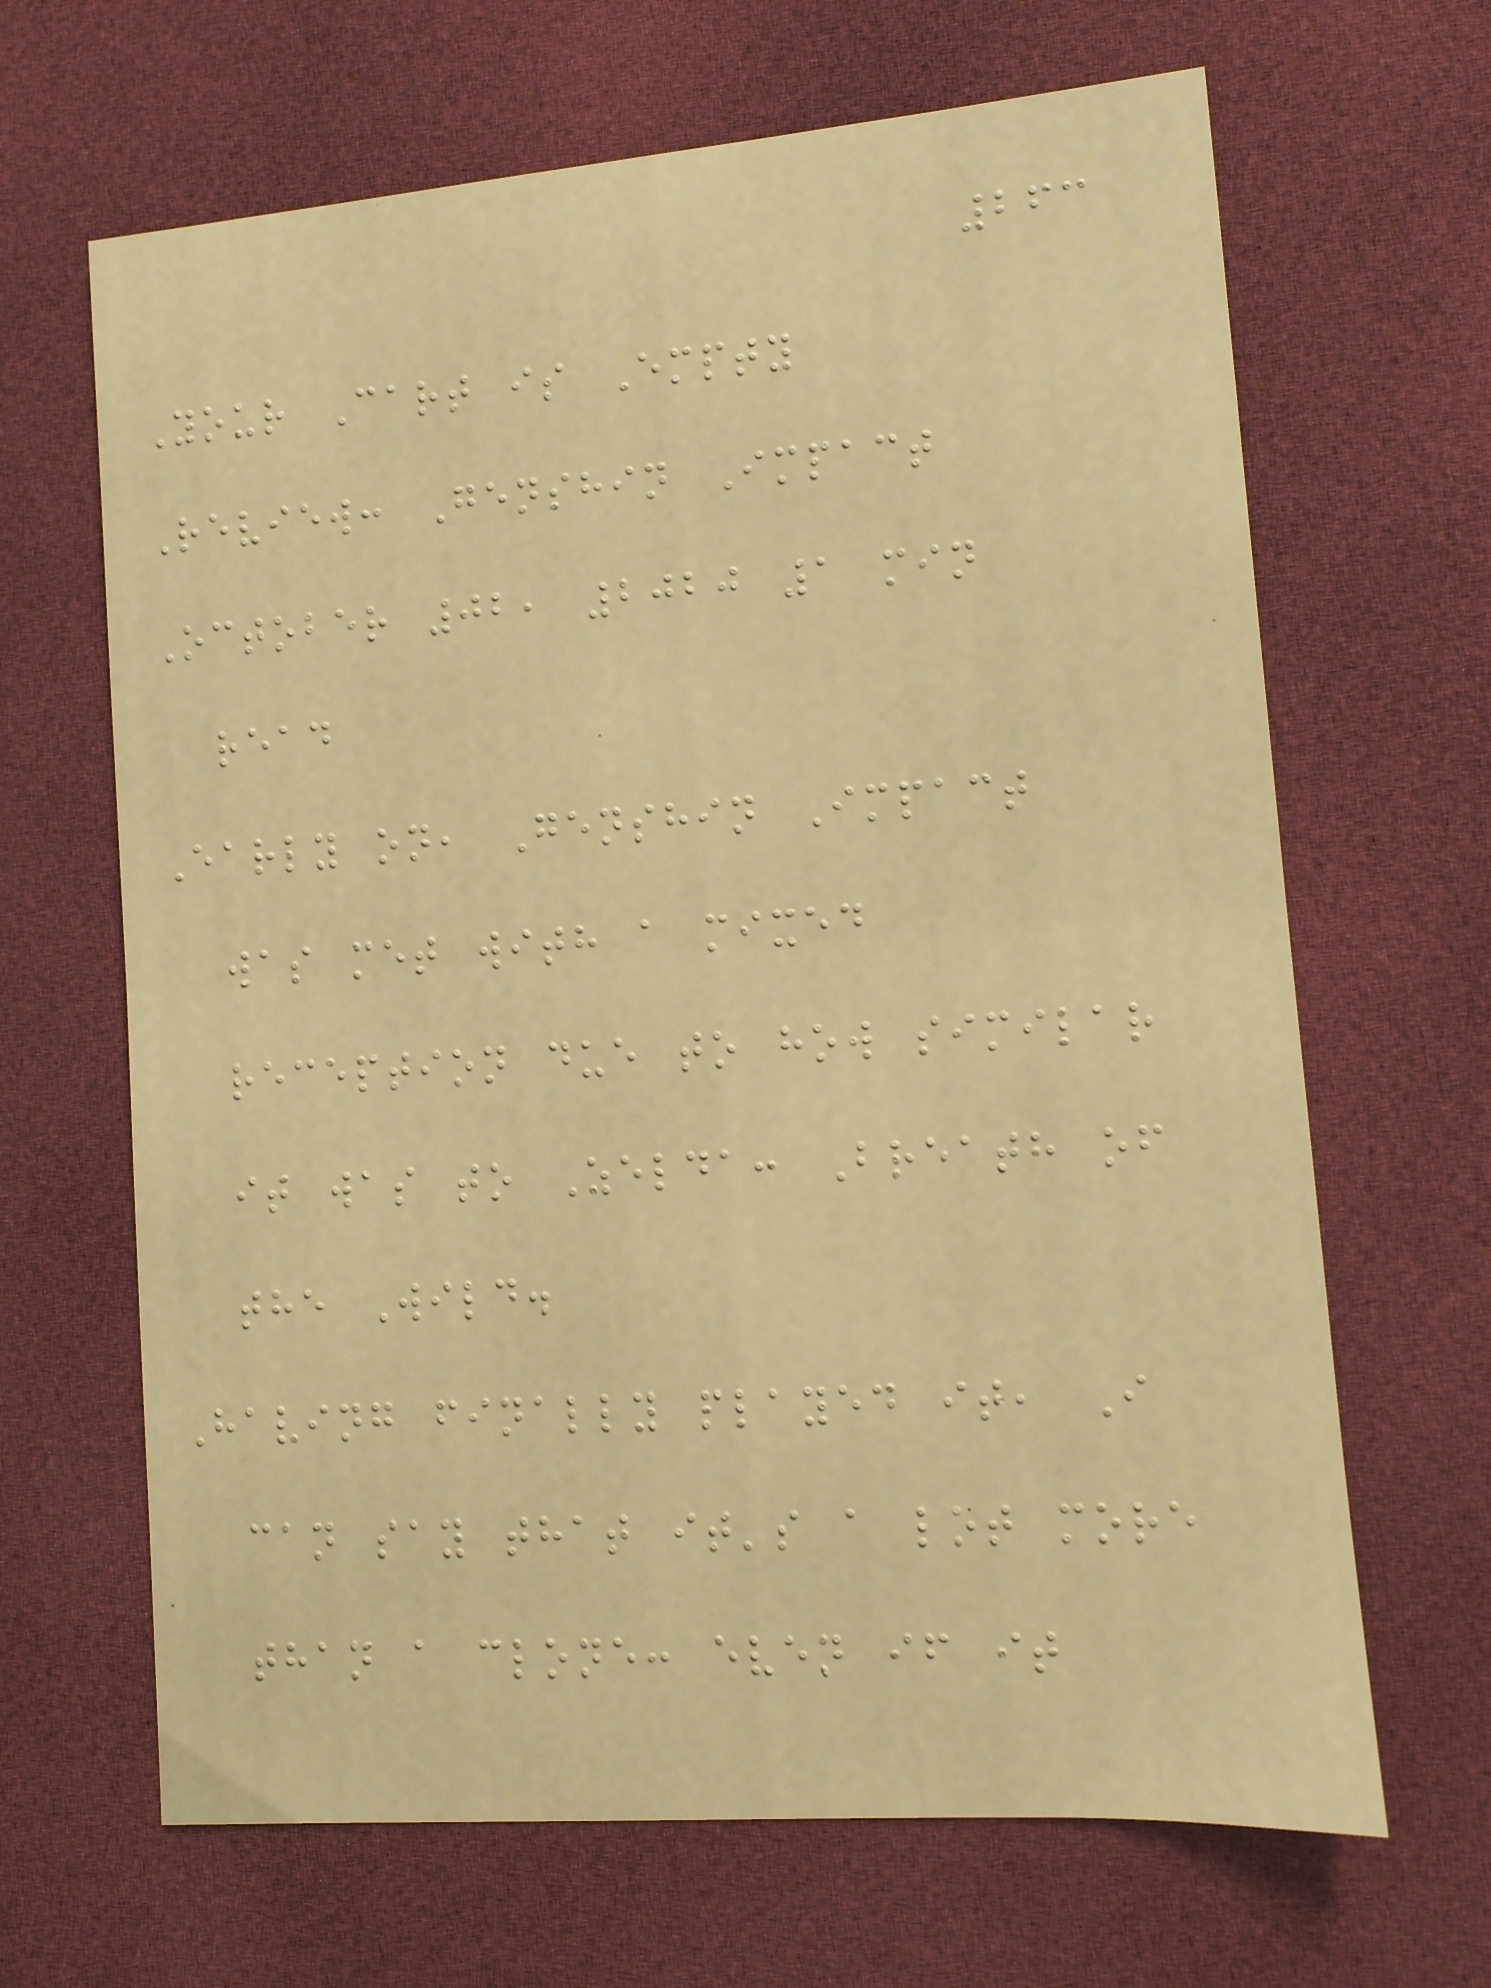263
Your Cart is Empty
Review: Genshin Impact
October 02, 2020 1 min
read
Early on, Genshin Impact
was met with a mixed
reception due to how similar
it was to Zelda: Breath of
the Wild.
Having finally played it, I
can say that it's a lot more
than a clone: even if it
